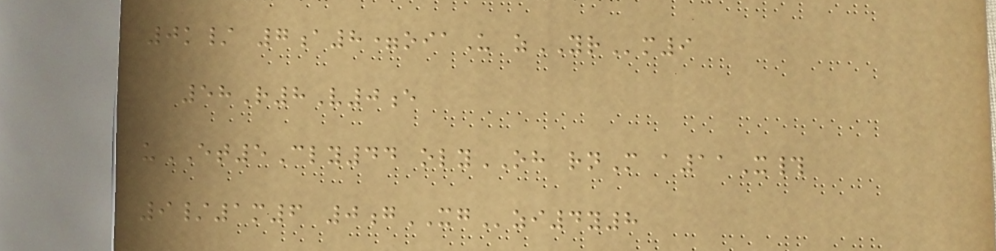0k/ 7a8=oiaU zYRm9
58R8V0e
uET5Cly44 olyOH rnM a11X#
9/1m6 0gXGzi4y8
